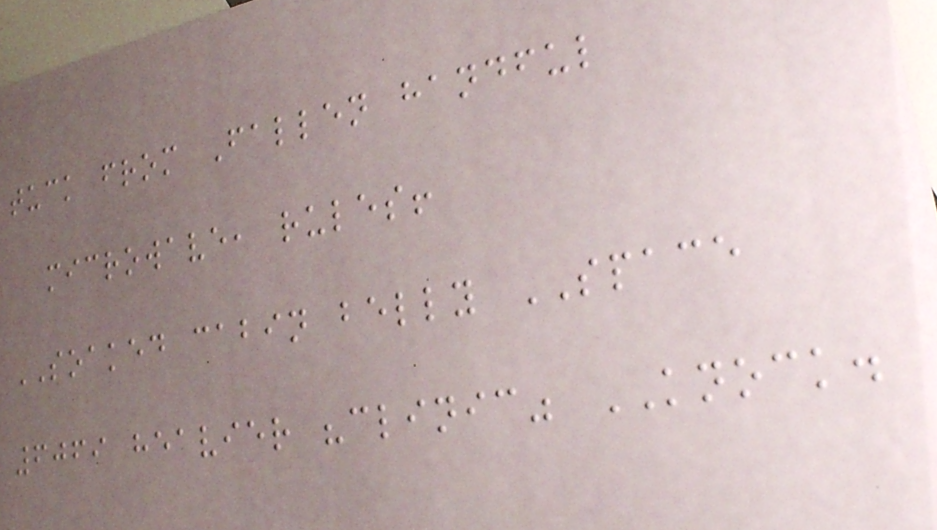tuck from Fallen handful
microwave, rules!
SOAKED cabin belly SPACE
6069 heavier "clinic" KNOCK.
